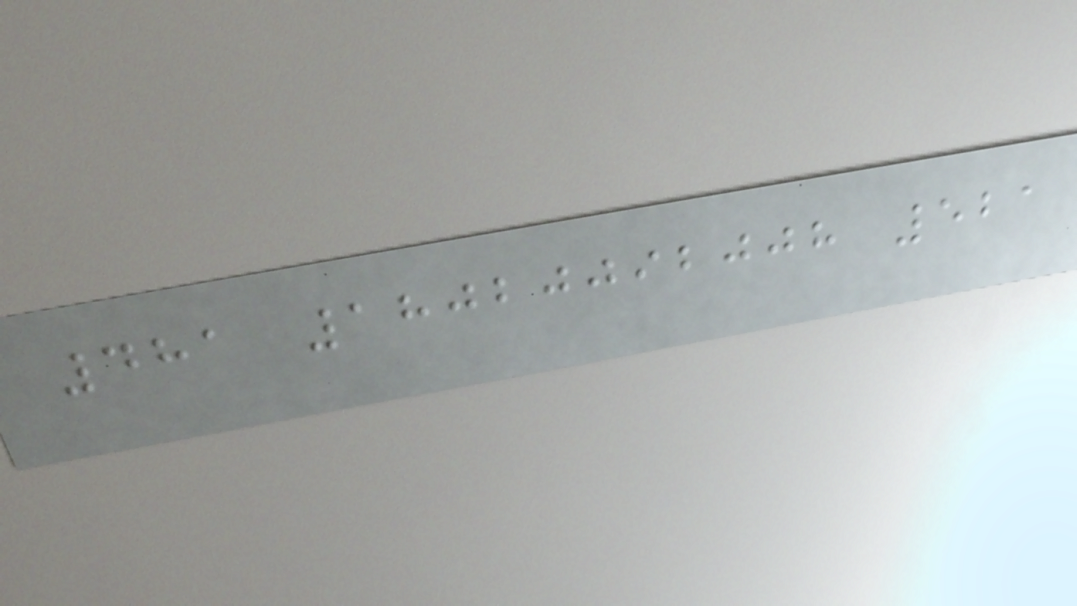481 18020092008 521
